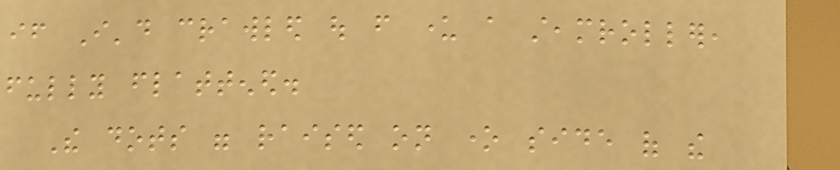if I'd crawled out from under a steamroller,
fully flattened.
The dots were raised on one side of the
